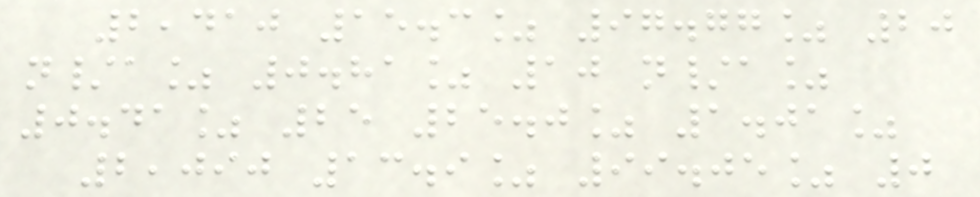2,410 15.3% 97.77% 20
n/a% 0.81% 10 n/a%
0.41% 25 25.0% 1.01%
2,090 13.9% 99.05% 0
